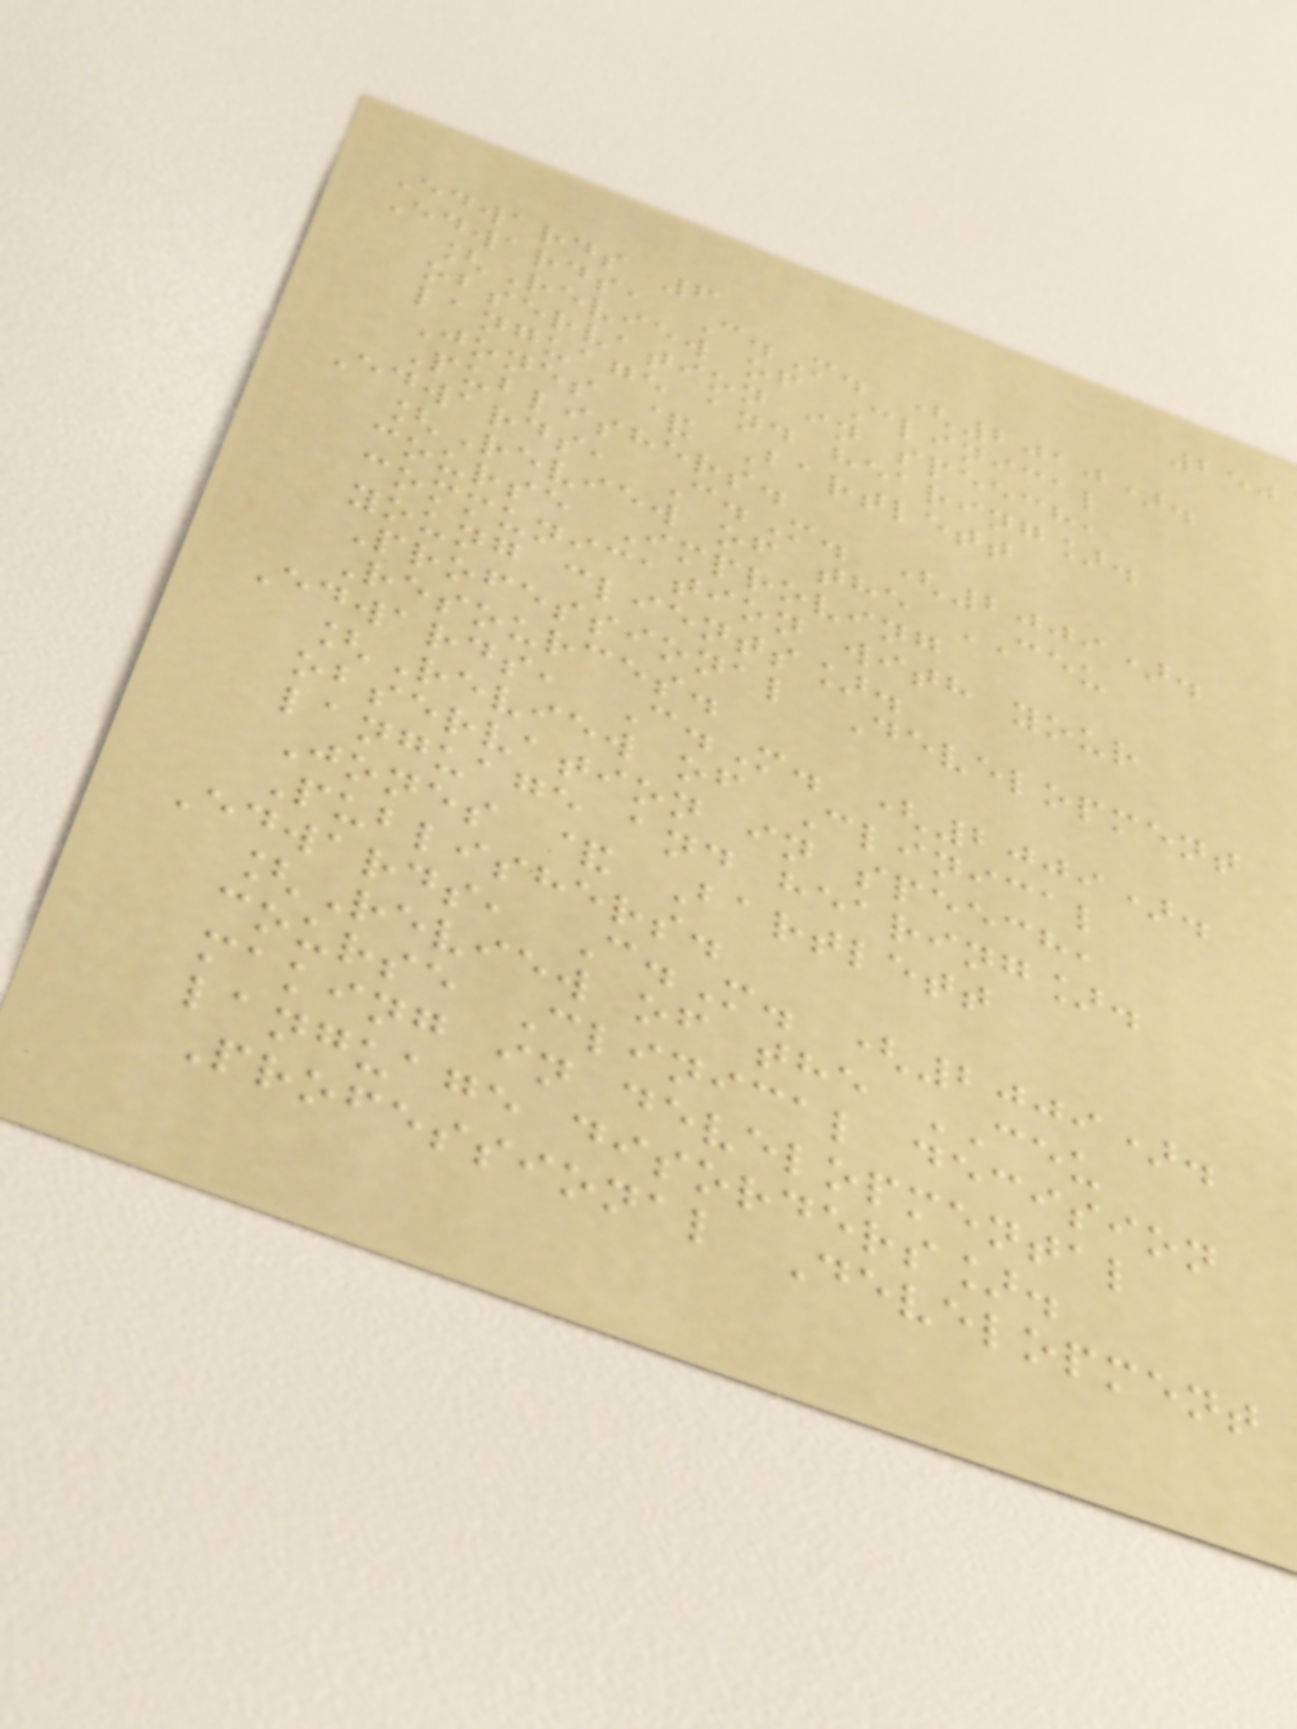250
Edwards 6
Edwards, C.M. (2010).
[Review of Clinical
observation in speech,
language and hearing].
Jones & Bartlett
Publishers.
Edwards, C.M. (2009).
[Review of the CEU
course Improving
communication with your
young clients].
Professional Development
Resources.
Edwards, C.M. (2009).
[Review of Clinical
observation in speech,
language and hearing].
Jones & Bartlett
Publishers.
Edwards, C.M. (2009).
[Review of the CEU
course Clinical decision
making in developmental
language disorders].
Professional Development
